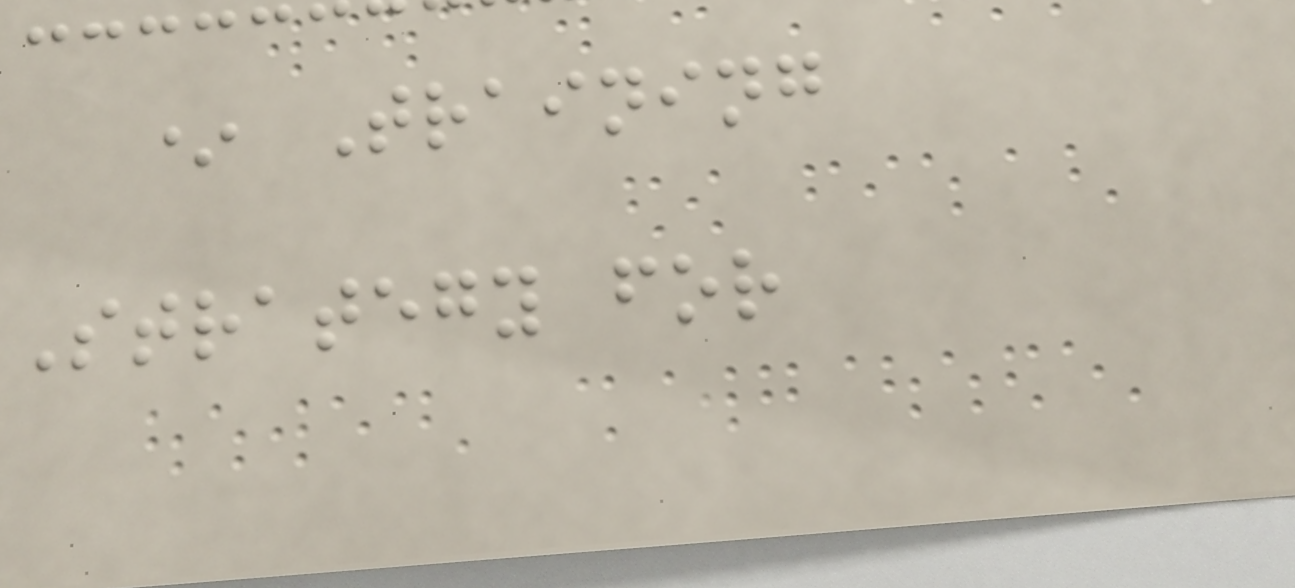* Training
Strategy for
